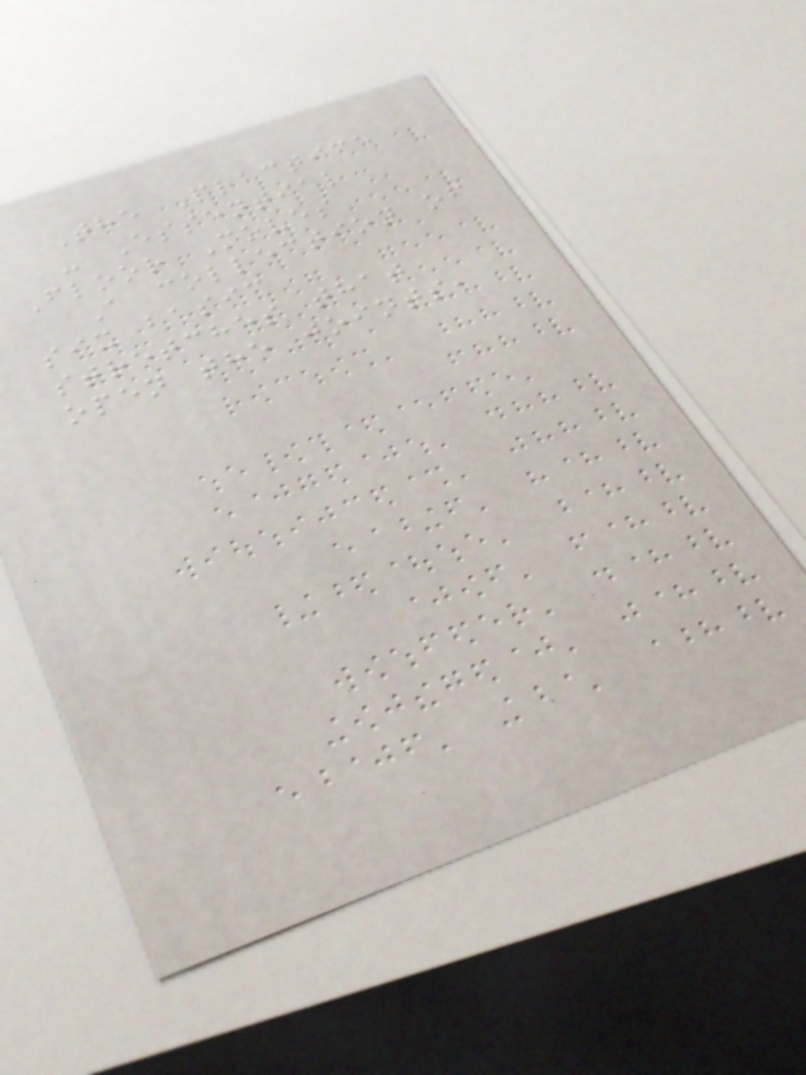The Practice
- Essential
Floor Moves
A collection of
six basic
stretches that
open the joints,
